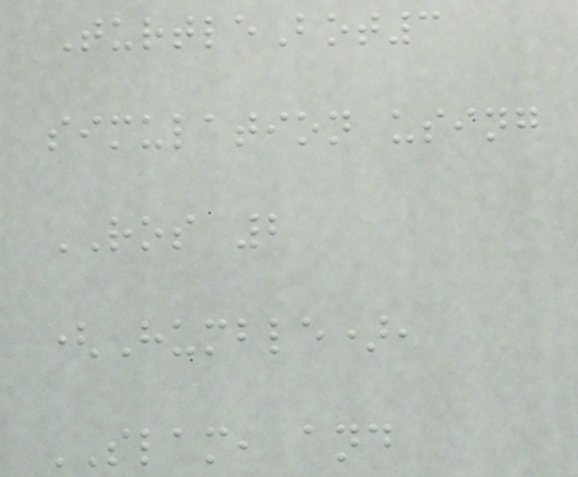TurtleBot3
simulation using
ROS 2
(Humble),
SLAM, and
